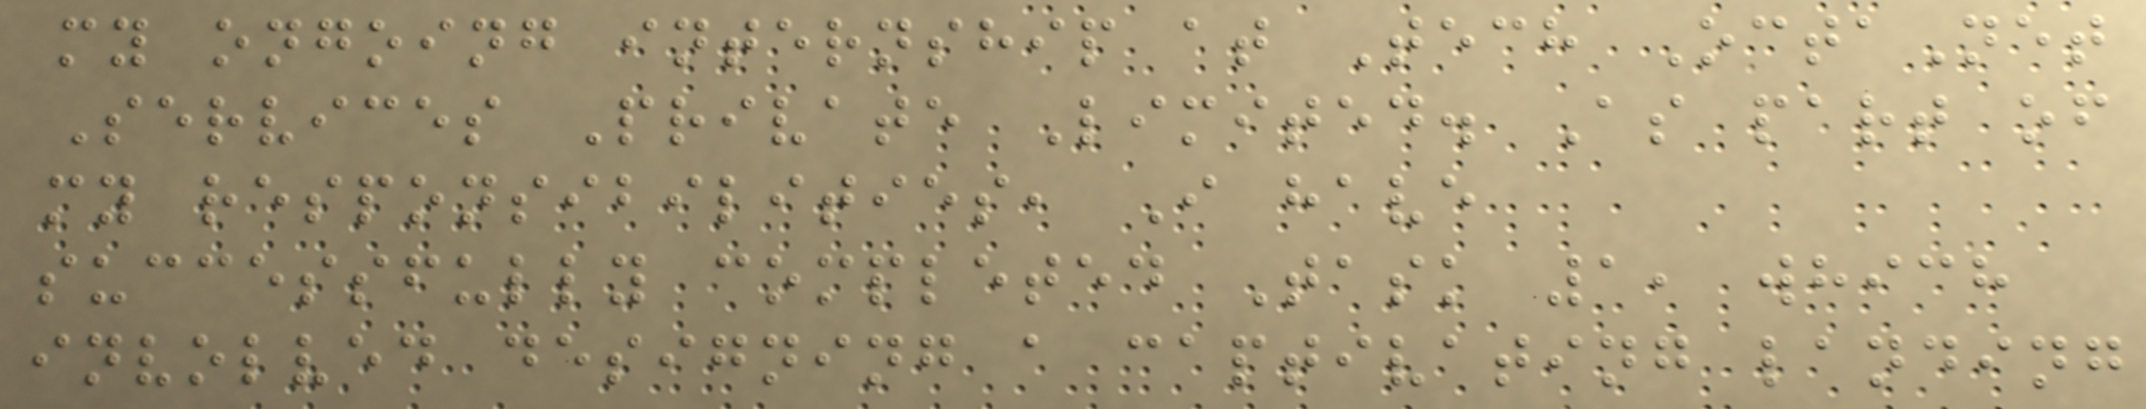my ongoing internship at Tech OctaNet
Services Private Limited. As part of
my responsibilities, I have
successfully completed Task 1, which
involved designing a captivating landing
